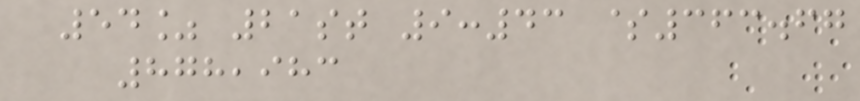54% 21st 9:43 $363.67
878,983
